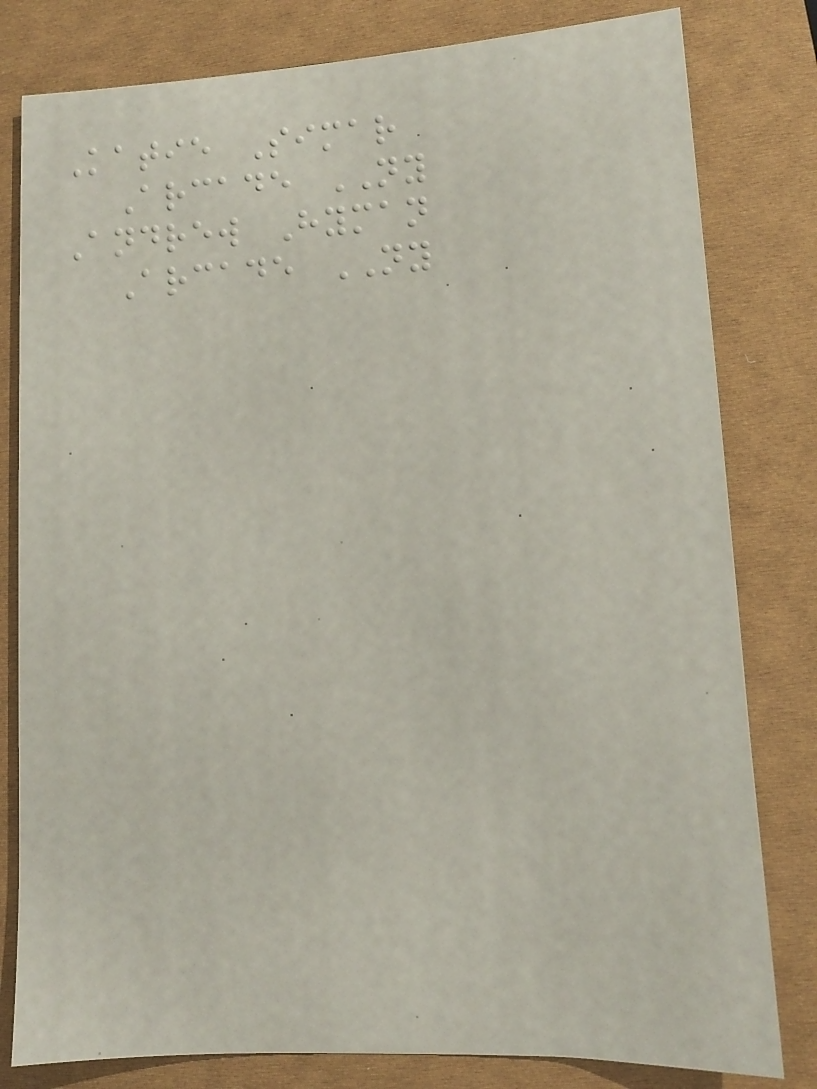Katie Simar
Arcade NY
Andrew Hyman
Arcade NY
